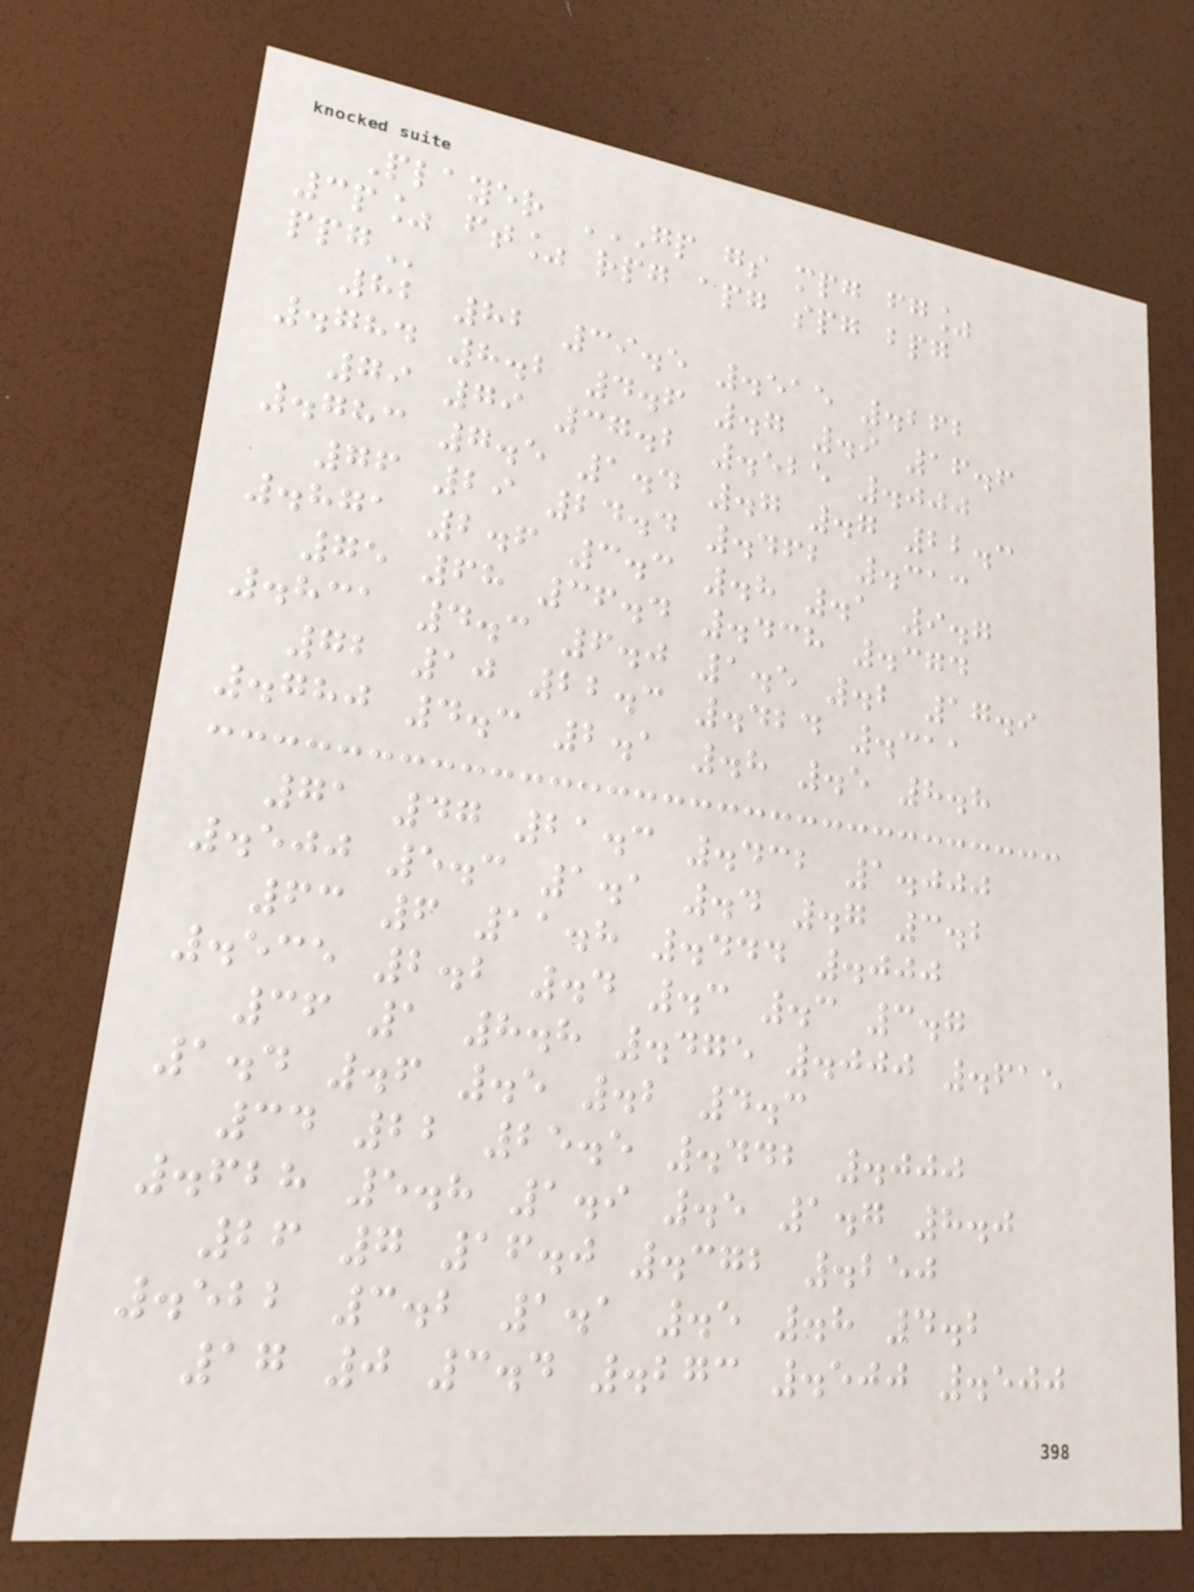Player GP GS MPG FG%
3P% FT% RPG APG SPG BPG
PPG
82 82 39.5 .515 .262
.784 8.2 4.6 .7 .9 16.6
79 79 37.2 .525 .000
.783 7.5 1.4 .7 .7 22.3
76 29 24.4 .462 .313
.871 2.6 3.3 .8 .1 9.7
75 68 36.4 .438 .374
.831 4.3 6.0 1.5 .2 17.9
72 10 22.3 .424 .311
.780 4.3 2.1 .8 .5 8.8
71 47 21.3 .432 1.000
.500 5.3 1.1 .4 .7 3.2
63 6 11.8 .444 .000
.535 2.2 .4 .3 .3 3.7
36 1 8.8 .475 .000 .615
1.4 .6 .5 .2 4.3
34 22 25.5 .442 .000
.628 5.8 1.9 .5 1.7 8.0
26 7 16.0 .372 .250
.522 3.2 1.1 .5 .8 4.2
17 0 3.4 .273 .500 .500
